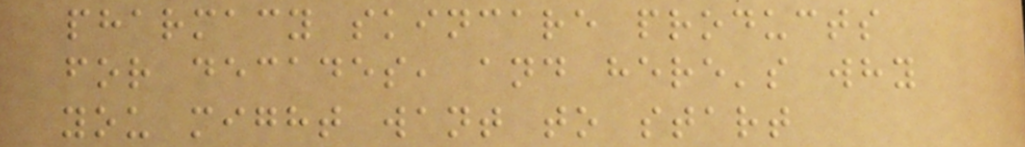pharmacy skincare products
for decades, and here's why
you might want to start
